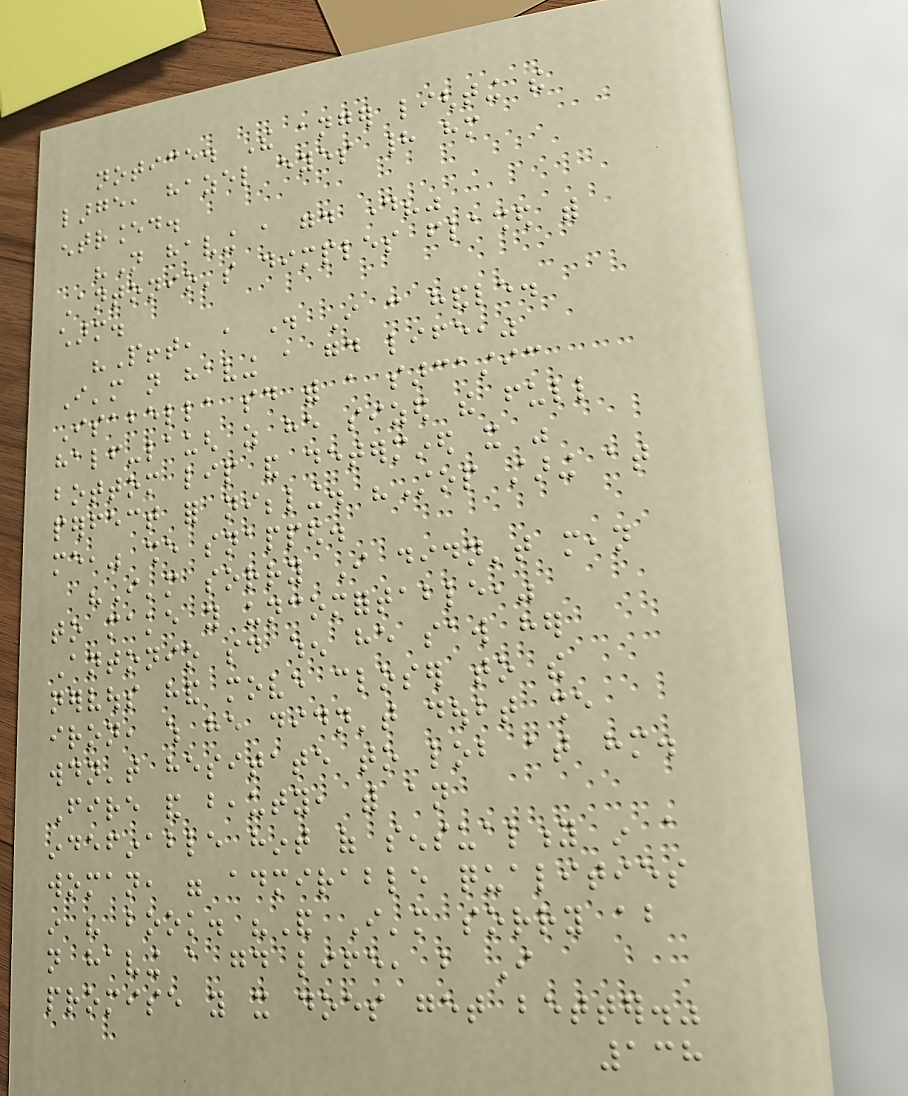notice. The anger lighting the
large, hazel eyes had him
entranced.
"Not having a good day?"
Antonio's dimples flashed with
charm.
"Pfft, a day I can handle.
I'm not having a good life,"
Isabella said with a sarcastic
half-laugh as he sized the full
bottom lip and determined it was
perfect for nibbling. "Stop staring at
me," she snapped.
"I'm sorry I didn't mean
to make you uncomfortable,"
Antonio said when he saw her
nervous hand move closer to the
iron, which he didn't doubt she
wouldn't hesitate to lob at him.
Fire and beauty, with an
indefinable hint of sensuality in a
woman, were admirable qualities
in his book. "And I'm sorry about
not having a good life, but I
promise you it does get better."
138
